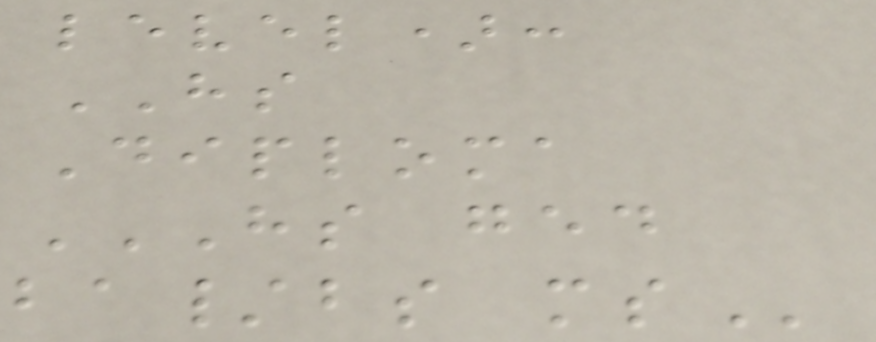level):
HS
Diploma
HS GED
BA/BS MS
